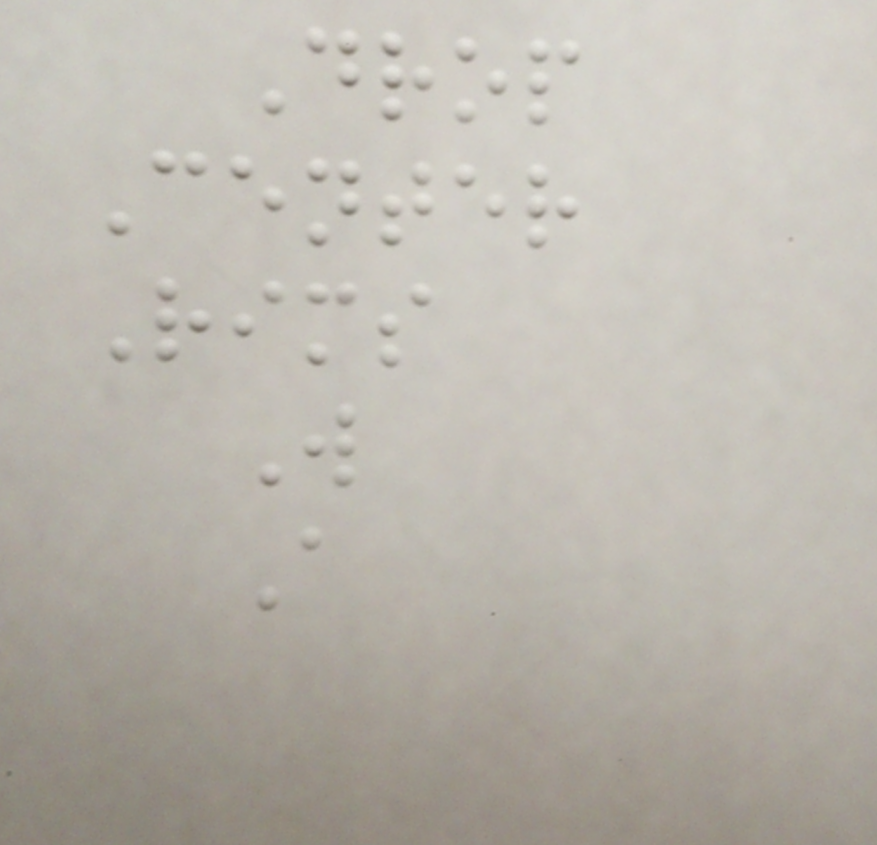Drop
Center
Rims
W
A
